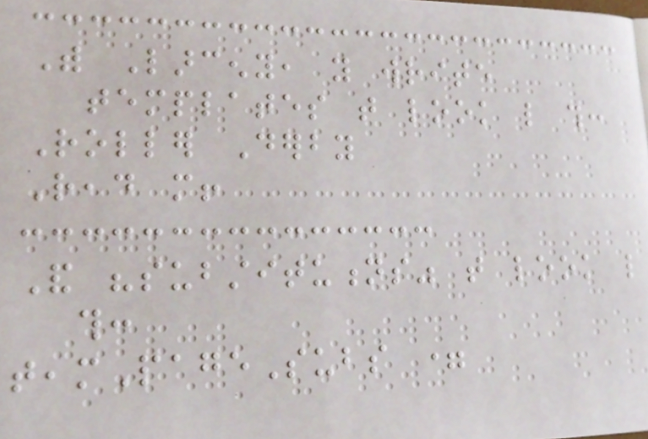With Larceny, you write
templates that look like this:
Roller Derby
Read more!
And "substitutions" that look like
this:
teamPageSubs =
